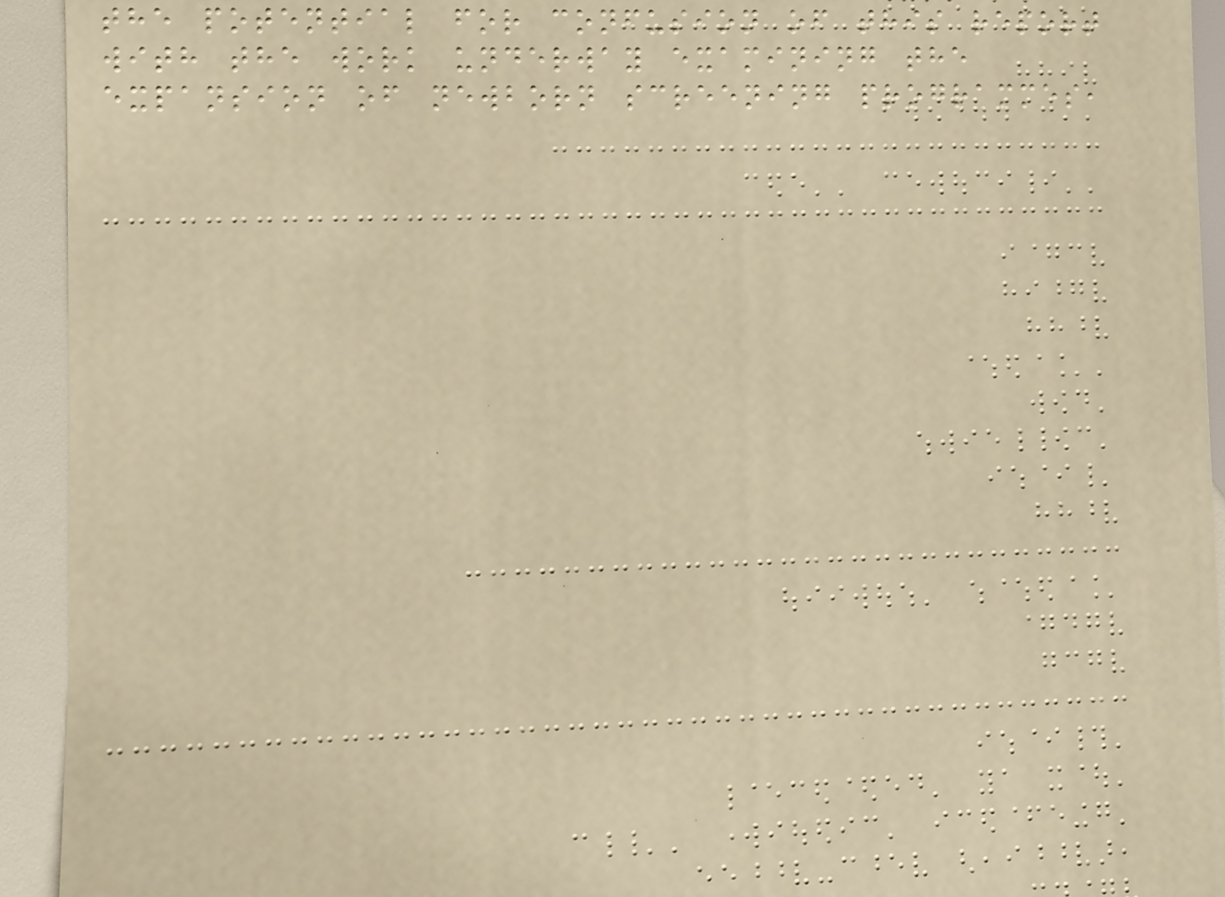the potential for confusion of this report
with the work underway examining the
expansion of newborn screening programmes,
